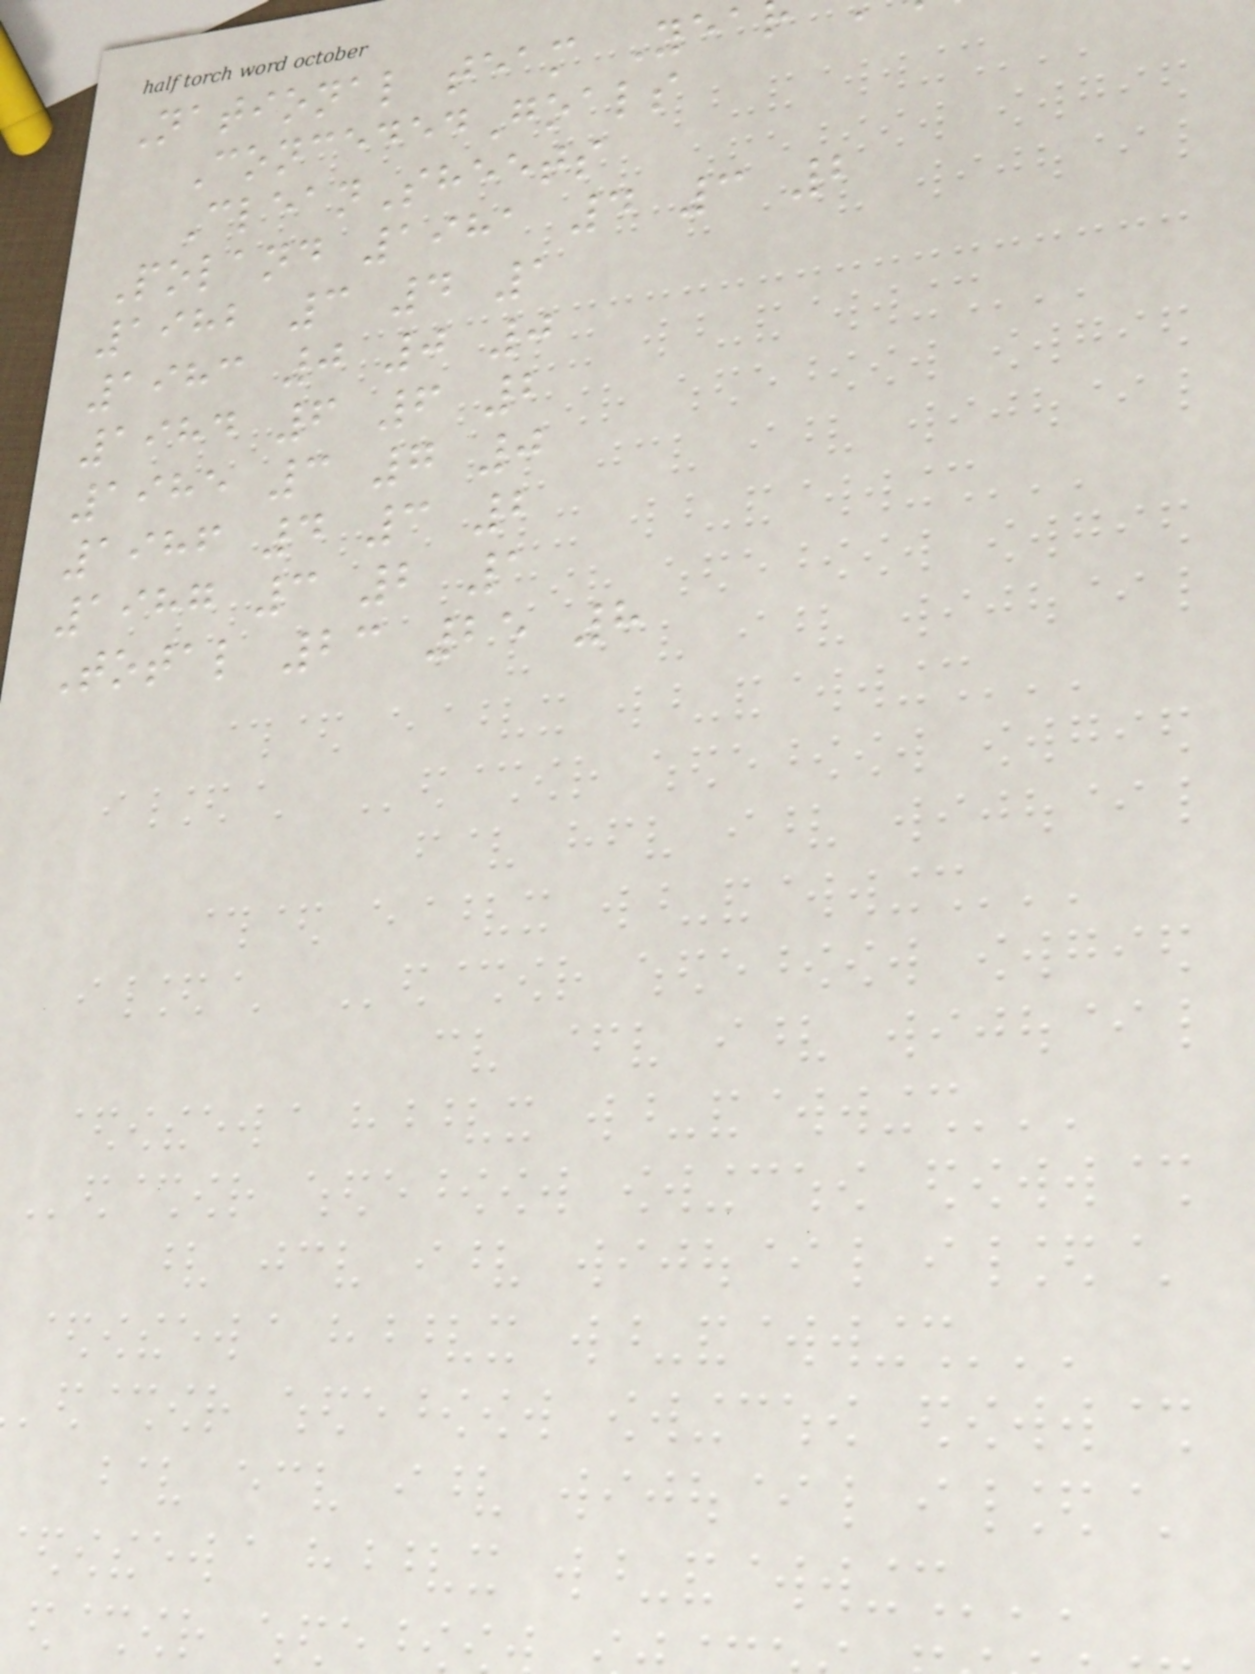National team Yea
ConcededGoals
CleanSheets
Poland 1981 4 3 2
1982 3 4 1
1983 0 0 0
1984 6 6 2
1985 3 7 0
1986 4 3 2
1987 3 2 1
Total 23 25 8
